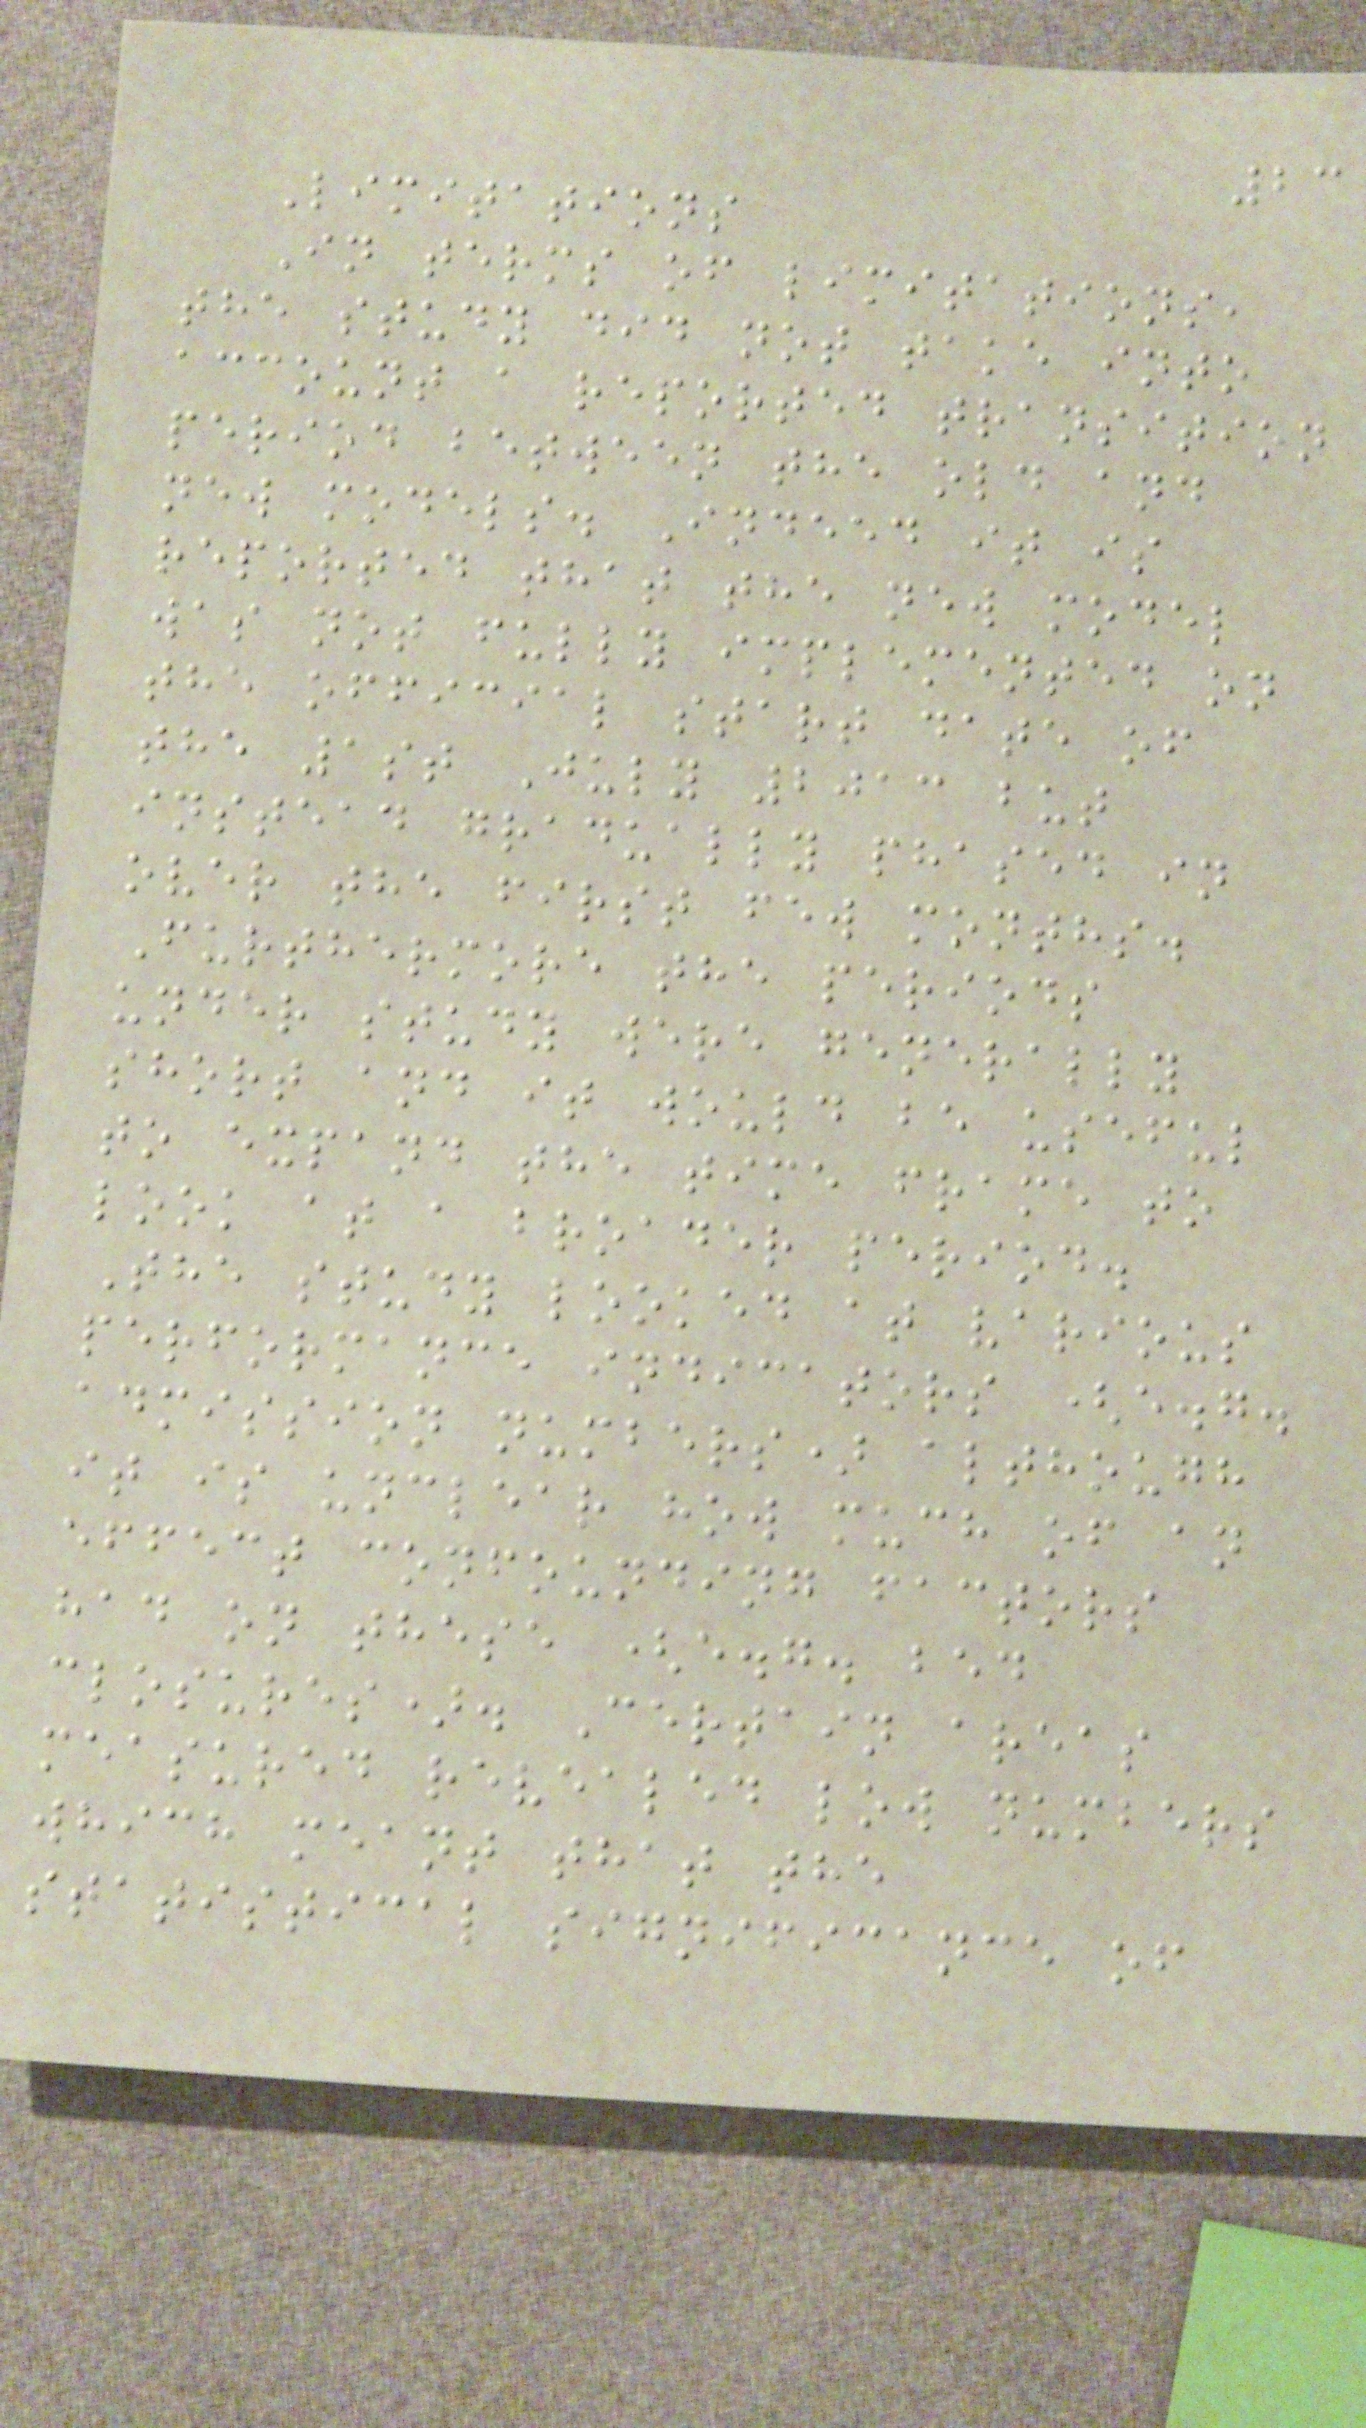23
Limitations
In terms of limitations,
the study did not take into
account a reported transition
period between the old and
new models. Indeed it is
reported that the new model
was not fully implemented on
the official start date of
the 1st July 2013 but
instead gradually phased in
over the first few months.
Furthermore the periods
under study were generally
short and it would be useful
to expand the time frame to
look at a broader period.
The study looked at various
performance indicators (e.g.
admission numbers) although
it is unclear how much of an
effect confounding factors
had on these (e.g. bed
closures). Certain areas
measured revealed low numbers
which meant that the
statistical significance of
